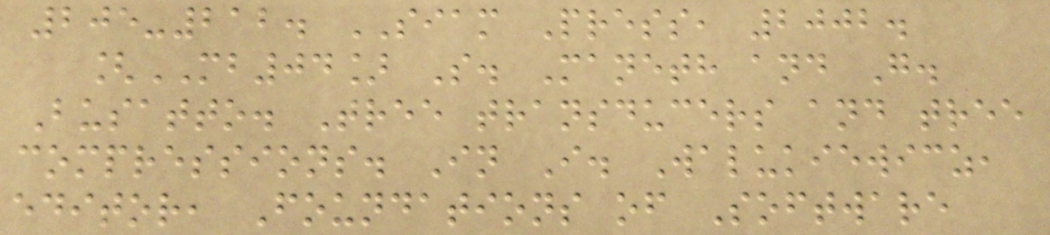205-212. SIAM Press, 2002.
[MB04] S. Maneth and G.
Busatto. Tree transducers and tree
compressions. In I. Walukiewicz,
editor, Foundations of Software
